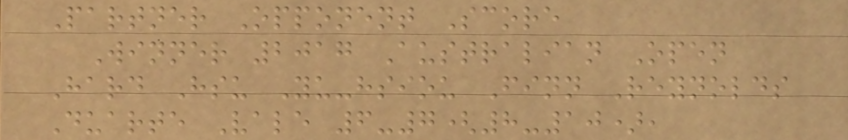Partner Opponent Score
Winner 2017 Australian Open
Hard Hsu Yu-hsiou Finn Reynolds
Duarte Vale 6-7(8-10),
